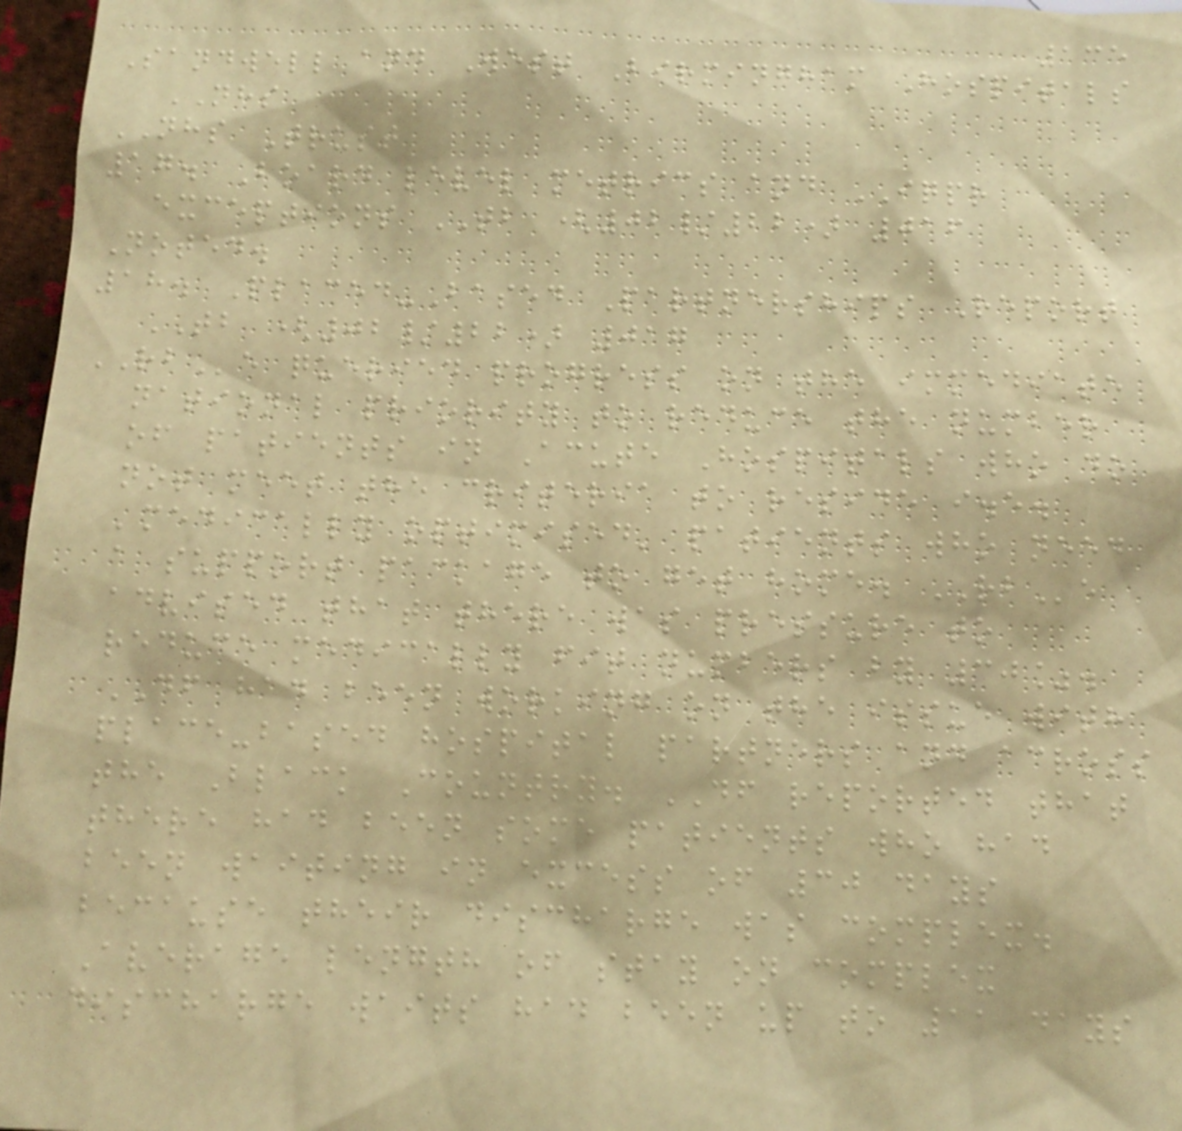135
Sandwell and West Birmingham Hospitals
NHS
NHS Trust
17. Board level metrics and IQPR
exceptions TB (02/22) 016
Noted.
18. Placed-Based Partnerships Report
TB (02/22) 017
RBe queried progress on the immediate
national priority to reduce the number
of patients in Acute Hospitals who do
not meet the criteria to reside i.e.
'medically optimised' patients who need
a support package to get home. RBe
advised that there was pressure to
reduce medically fit numbers by 30%.
DF had been working on the issue with
place-based hospital partners and across
the Black Country. DF reported that
there had been some patients who had
been waiting in excess of 30 days
because their discharge was complex.
Average length of stay on complex
discharge waits had been up to 11 days
